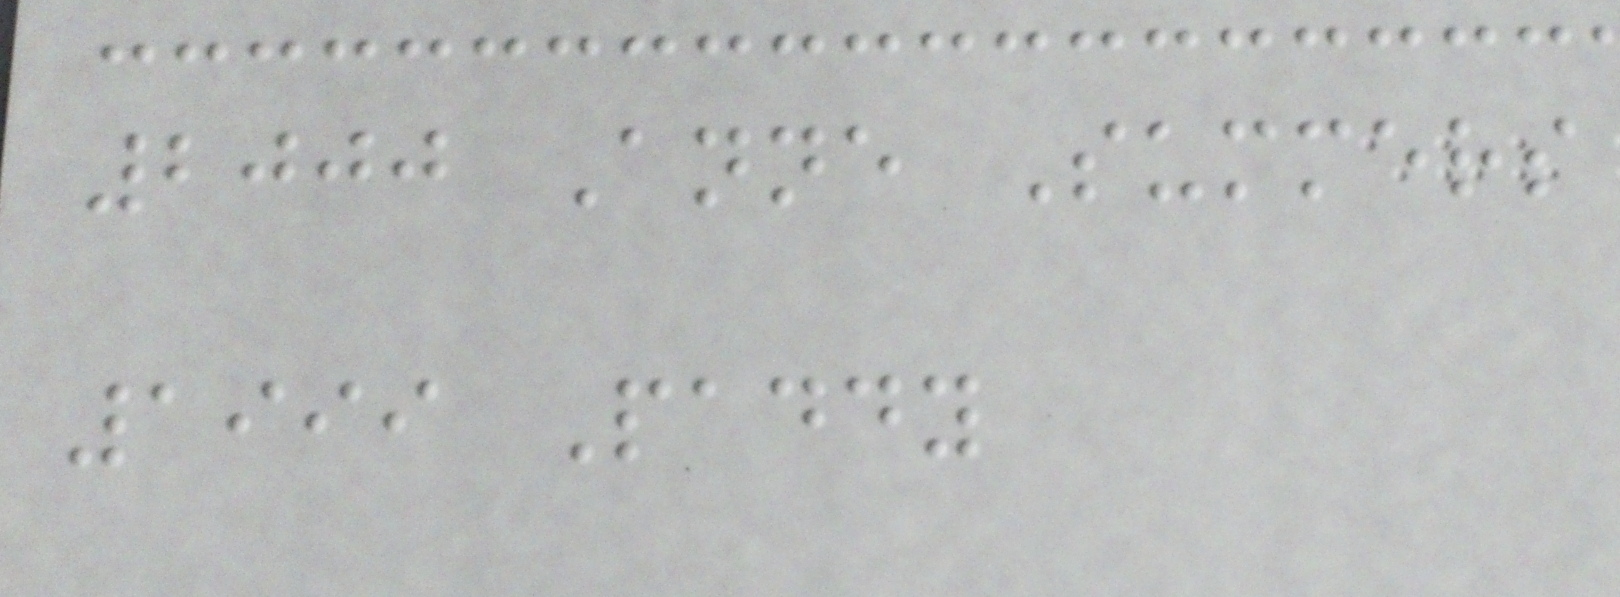2000 Anne Summers
1999 Paddy
